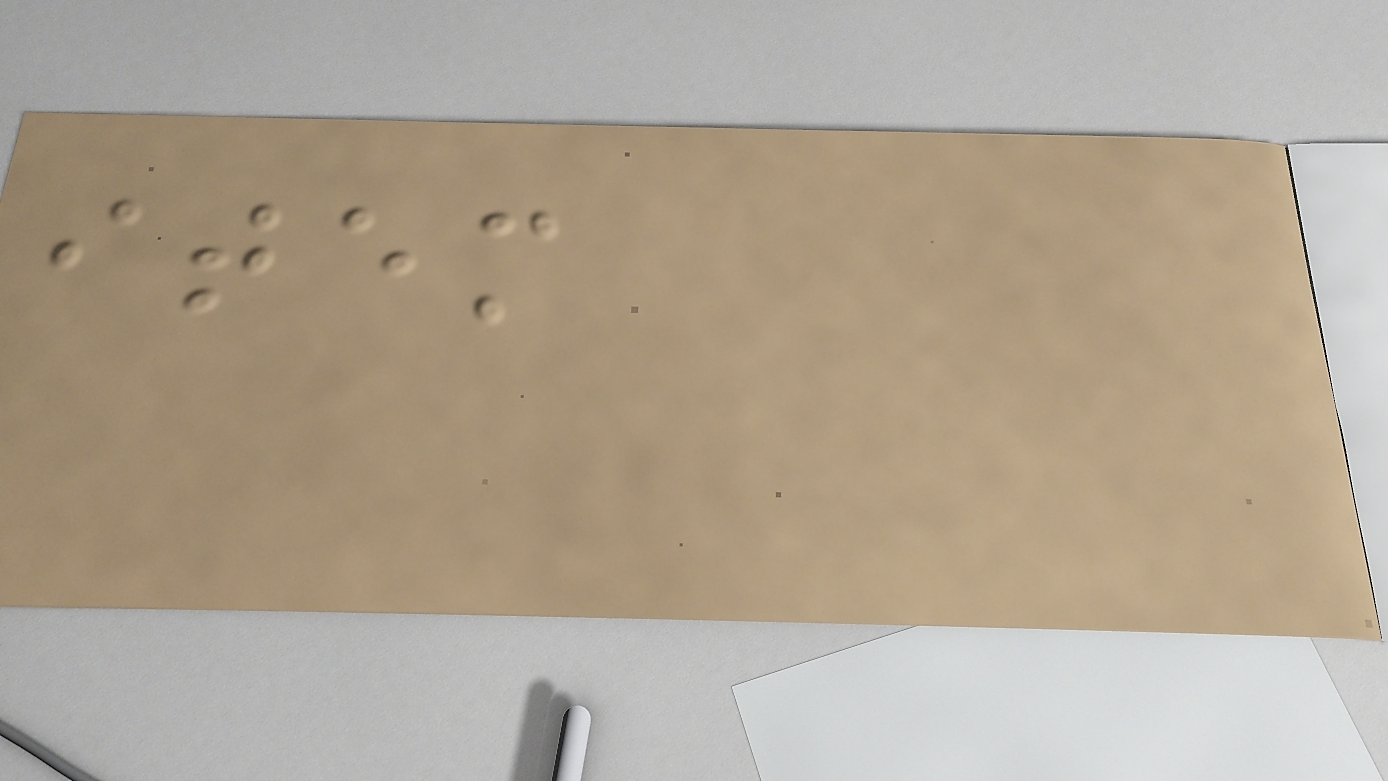item
